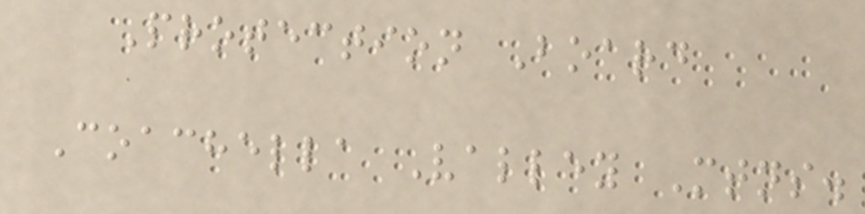Protection Board
Coachella Valley Mtns.
